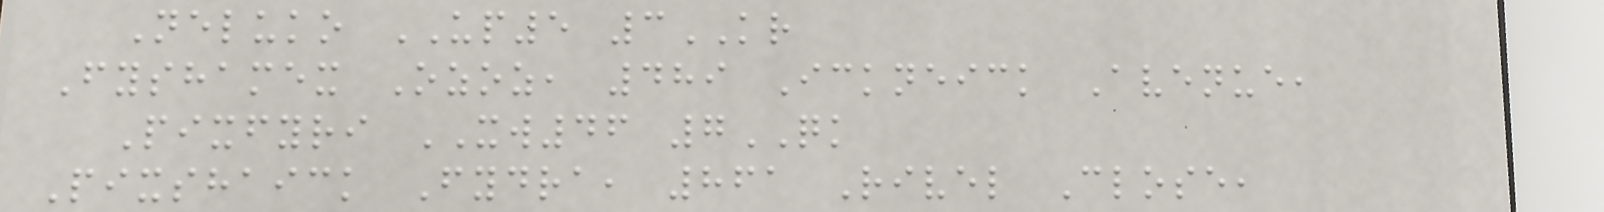Neluko UP5 3KR
Fyshamex Ozoz, 489 Ickneick Avenue,
Pixfyri XW46 7QK
Pixshaick Fydra, 861 Rivel Close,
